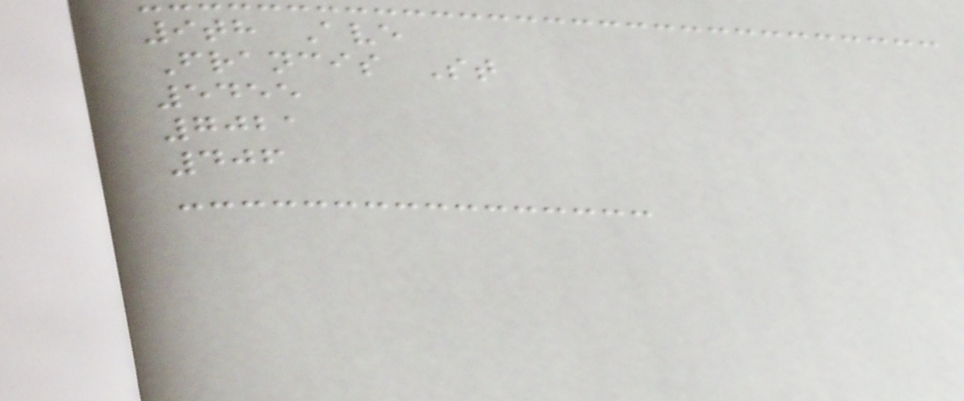9th Ave
Francis St
5455
7021
406
